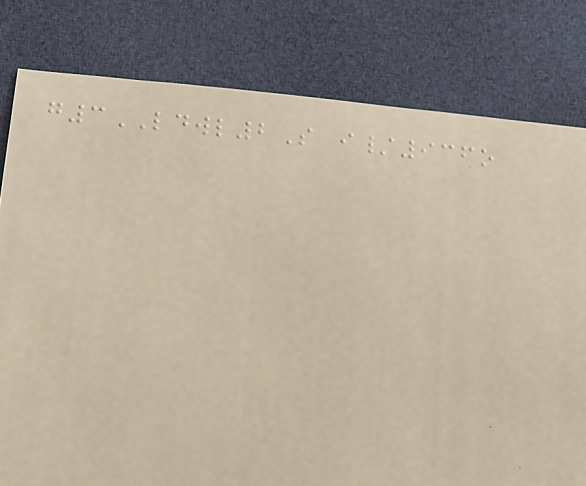g3LDWL2S i/936o
